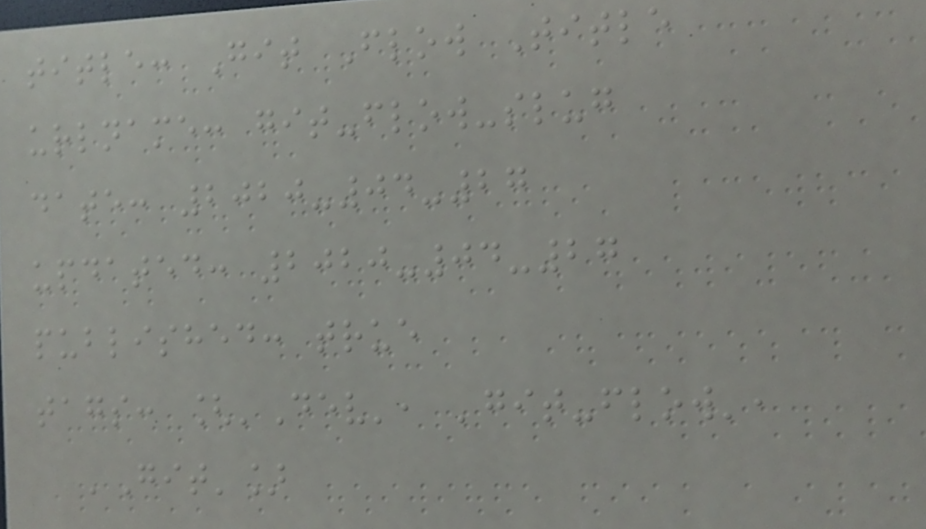title: Git Flow Title
urlname: git-flow-slug
date: 2020-04-27
updated: 2020-04-27
published: true
tags: ['Dev', 'git-flow',
'Git']
